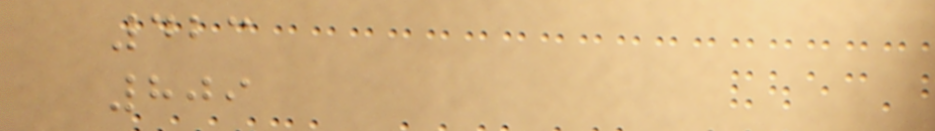423
809
